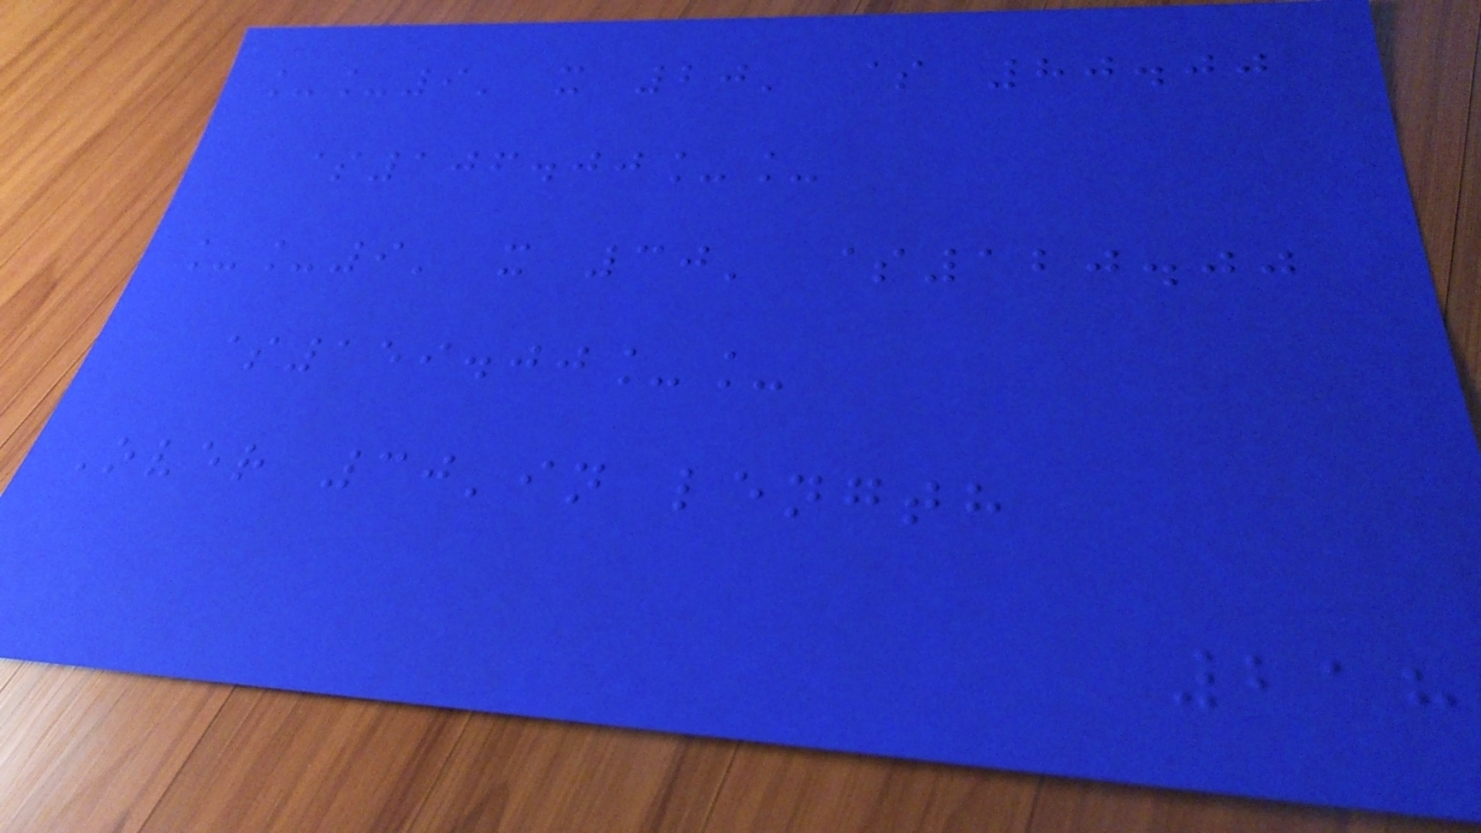__9' x 20' $ 80.00
$106.00__
__9' x 30' $120.00
$159.00__
Over 30'in length
218
